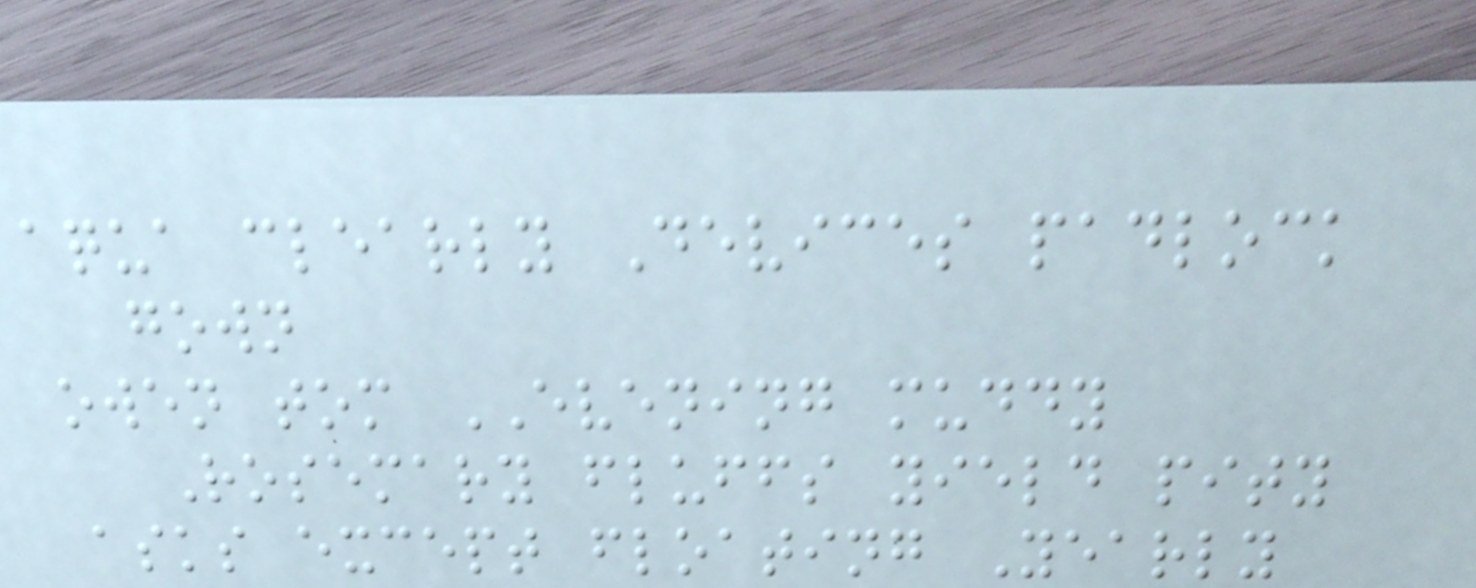aqua clearly Devices padlock
gown
owen tom EVENING muddy
Rosemary fluffs yield pity
asks except floating Yearly
